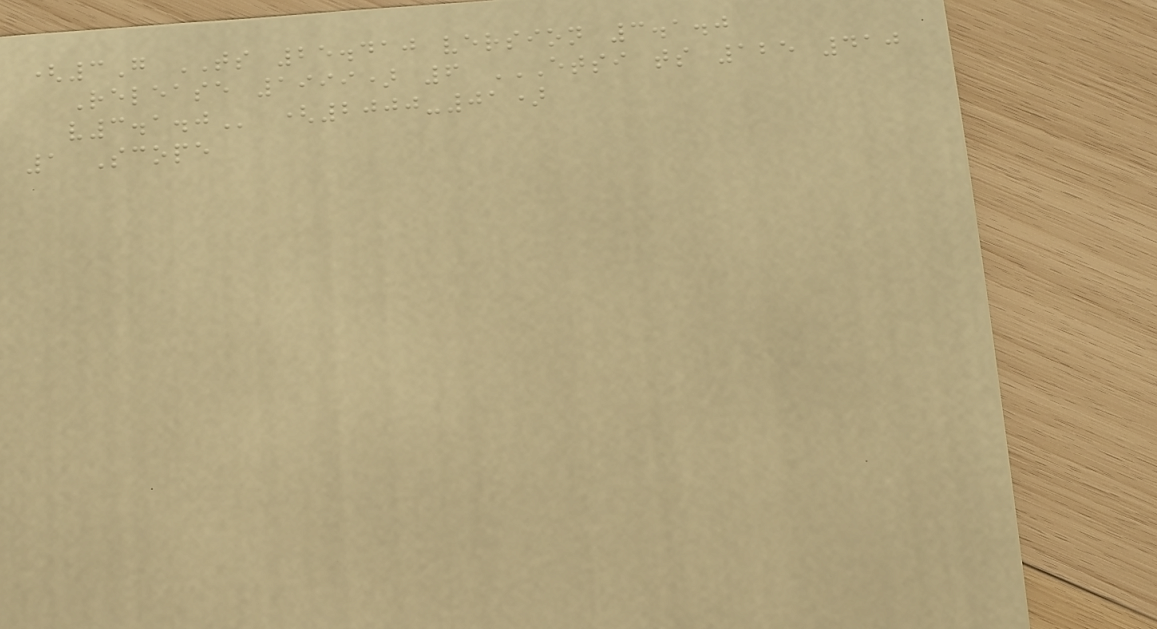(3G TS 25.410 version 3.1.0
Release 1999) 6 ETSI TS 125 410
V3.1.0 (2000-01)
1 Scope
